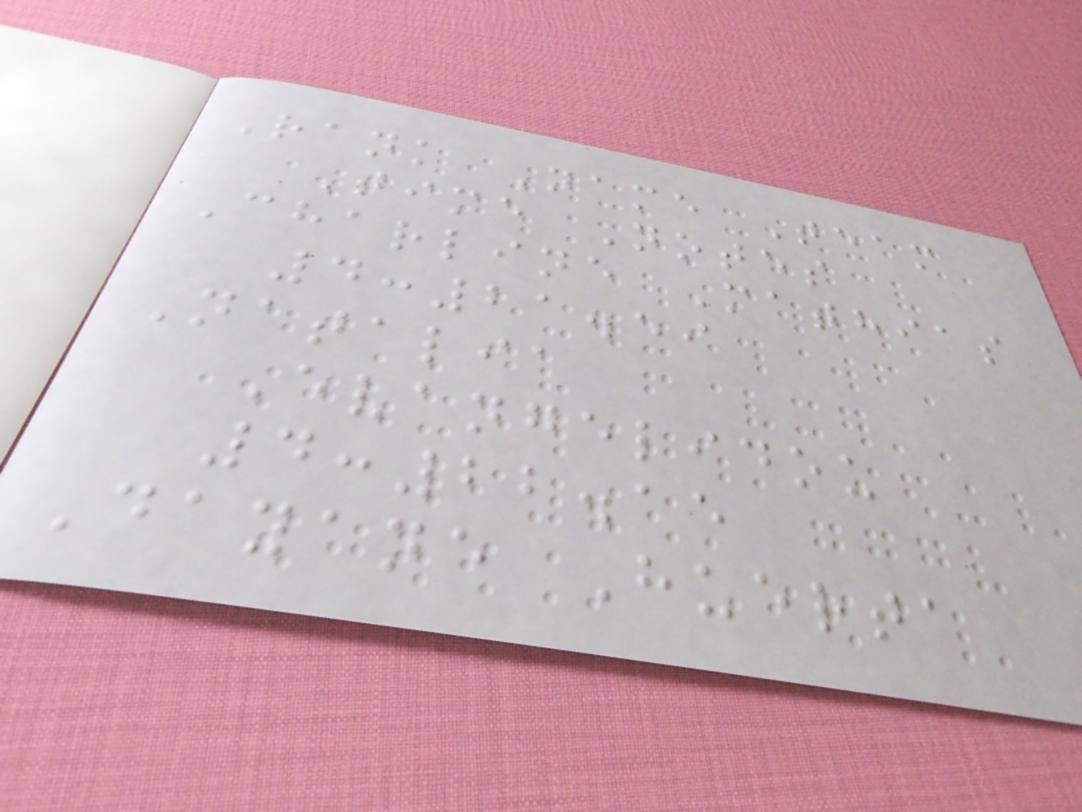Rank Name Team
Time Notes
Charline Mathias
4:21.59
Natalia
Evangelidou
4:22.15
Dayane Huerta
